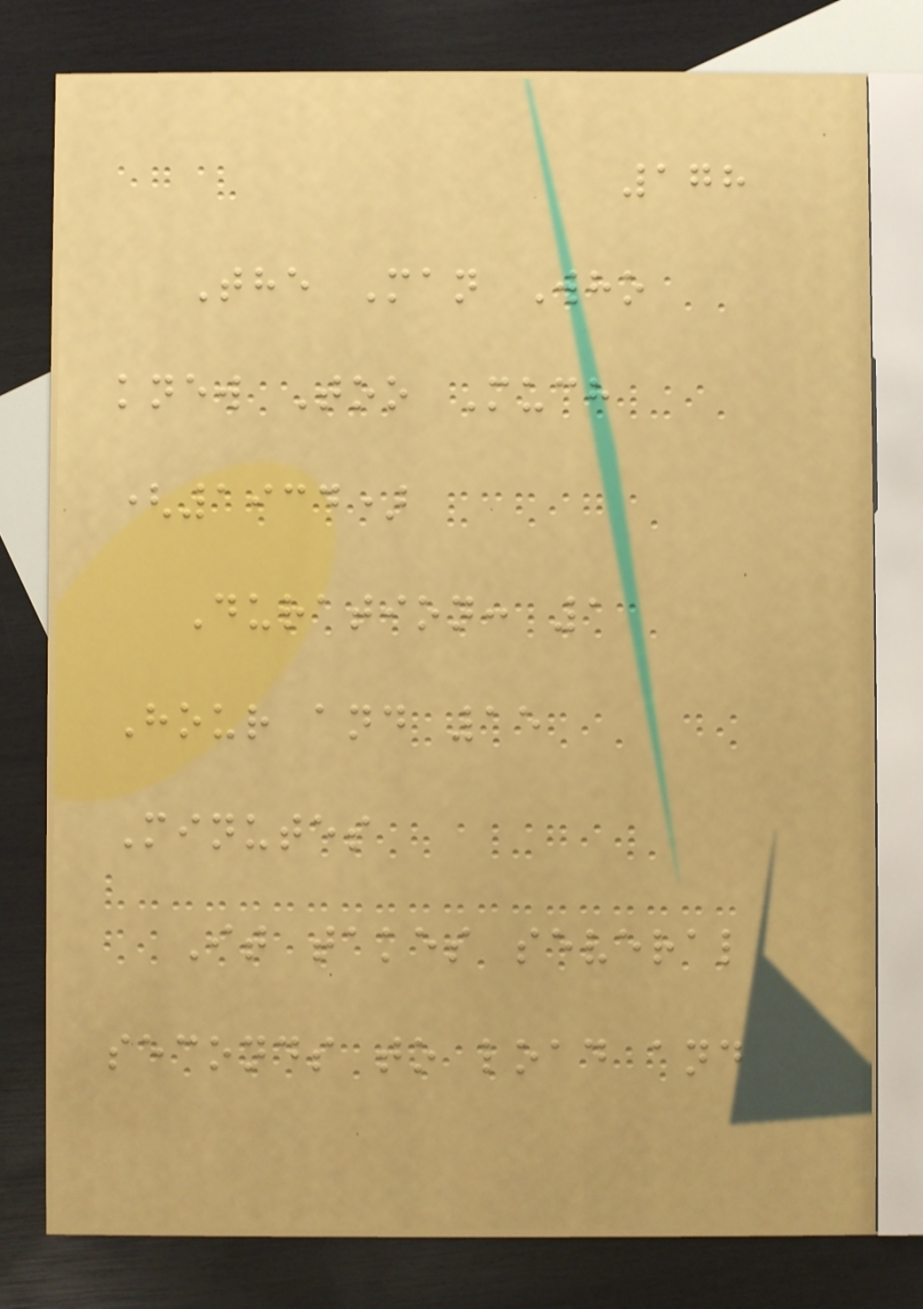178
The Man Who
knew Too Much
(1934)
Duration: 1
Hour and 15
Minutes
It takes several
seconds to load and
